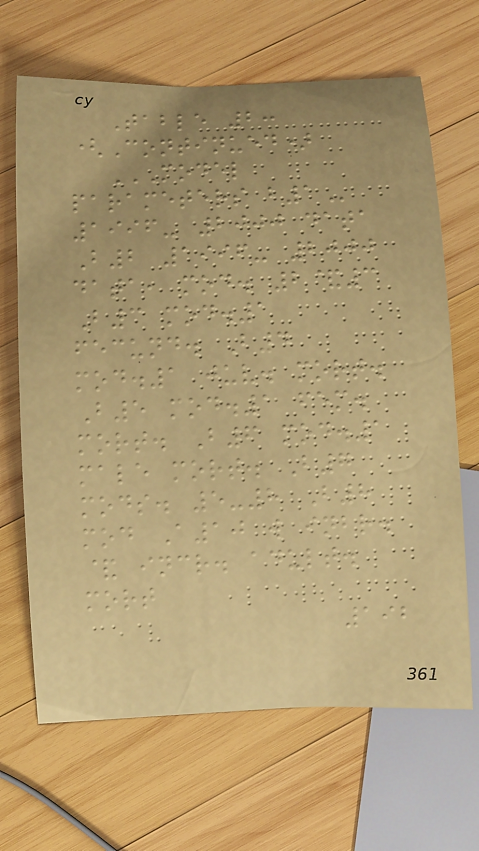Table 2:
(Continued)
MODEL
PARAMETERS B1
1996- 2000 data
B2 1996- 2000
data, mod. 2&3
B3 mod.1
fecund. B4
mod.1 juv. mort.
B5 mod.1 fem.
mort. B6 mod.1
male mort. B7
mods. 5-8 B8
mod A10 w inbr.
& incr. adult.
mort
192
